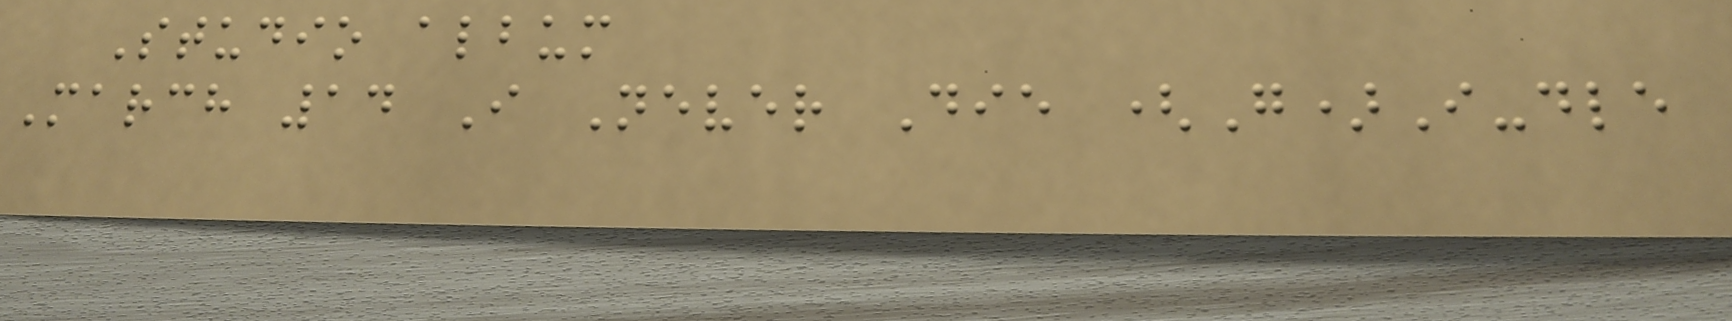Studio album
March 14 I Never Die (G)I-dle
